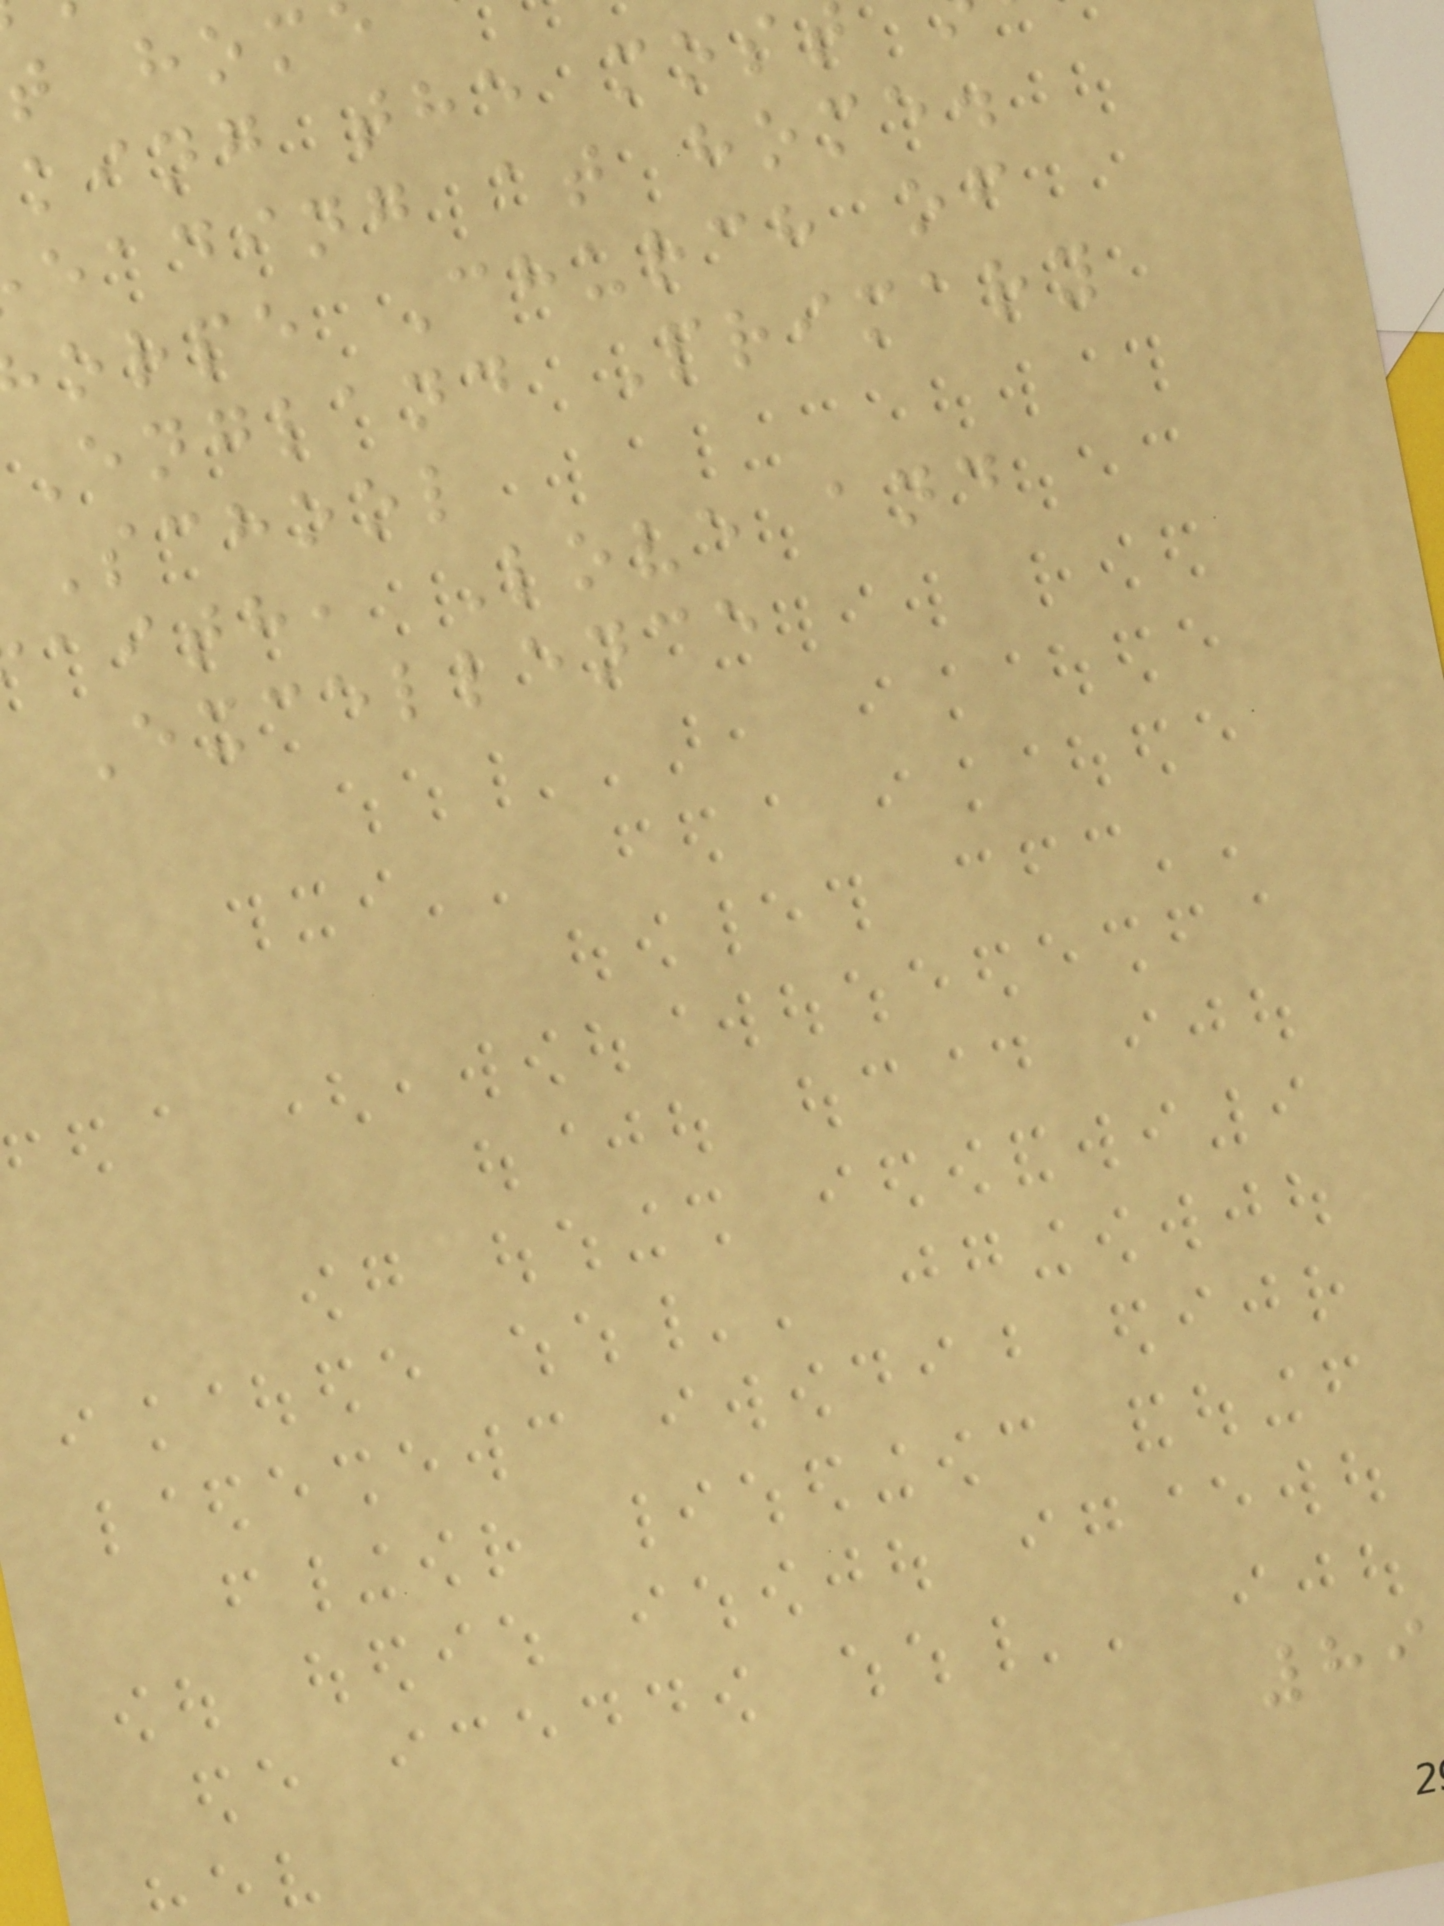t hom
king the mos
eading at home.
orpe Church of
England Primary
School
aith, Love and
Excellence
89
